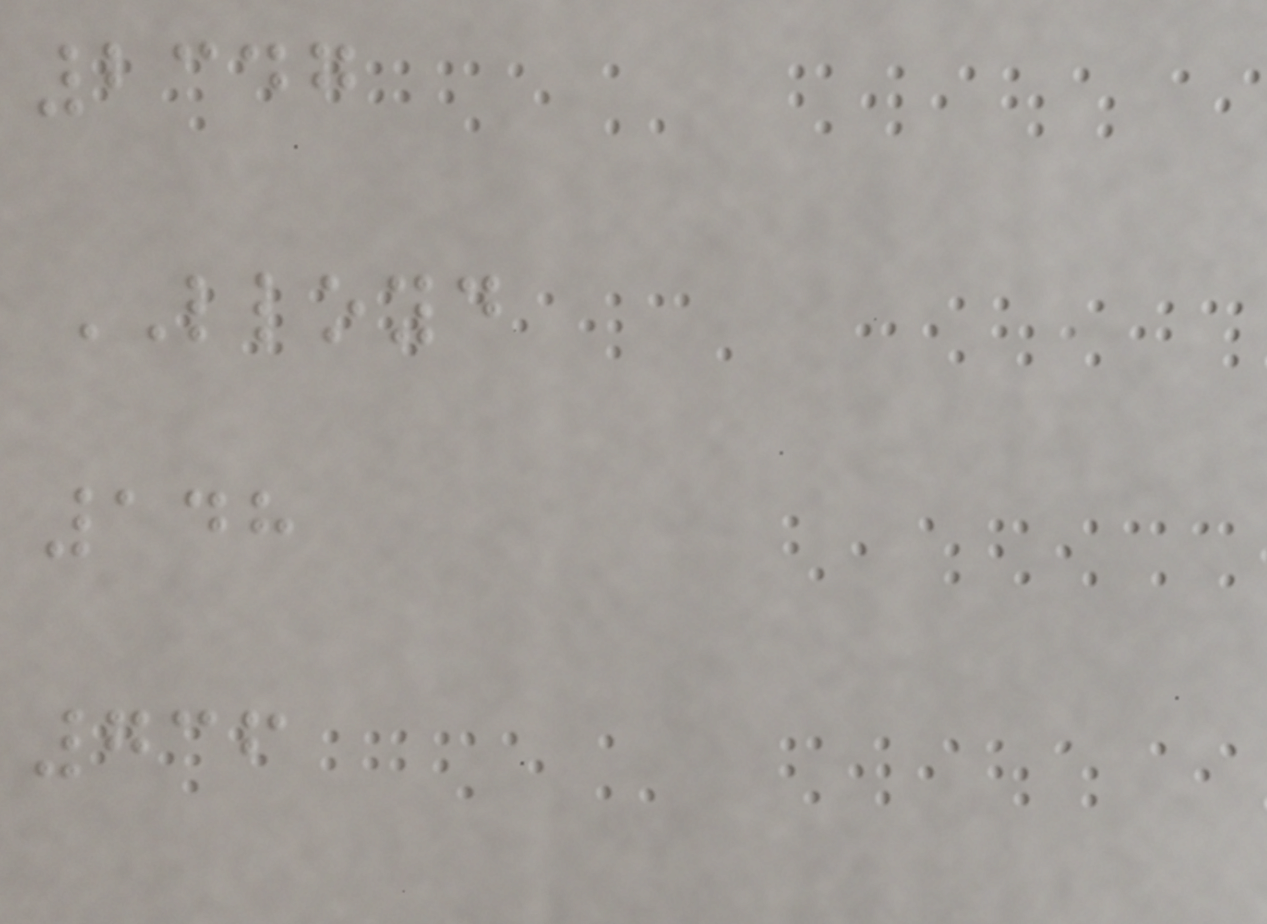2347
LLOYD
148
736
